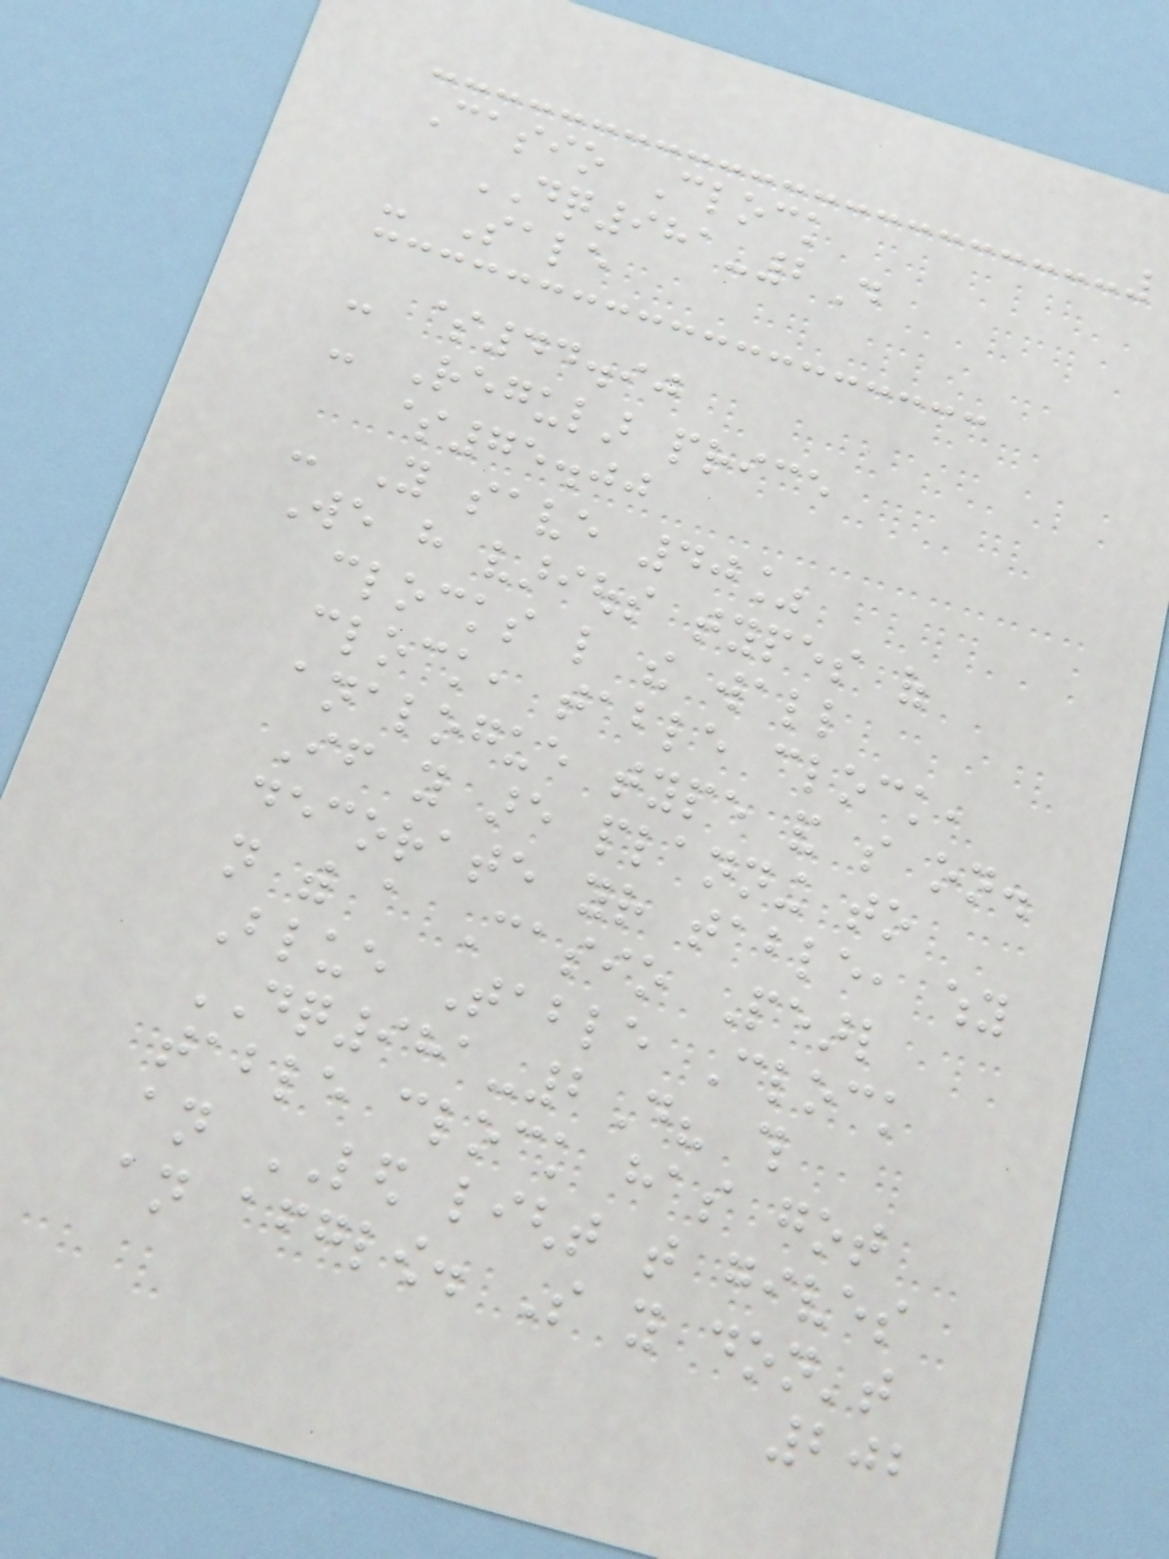Casio Clock
DQ981-2D
- Sale
- $44.90
- Regular price
$75.00
- You save 40%
We have various types of
clocks like the wall
clock, table clock,
analogue type and so on.
If you are planning to
decorate your table, why
not with a Casio Pearl
Blue Table Clock
DQ981-2D? this
table clock has got
an LED light that gives
an afterglow. So you don't
202
